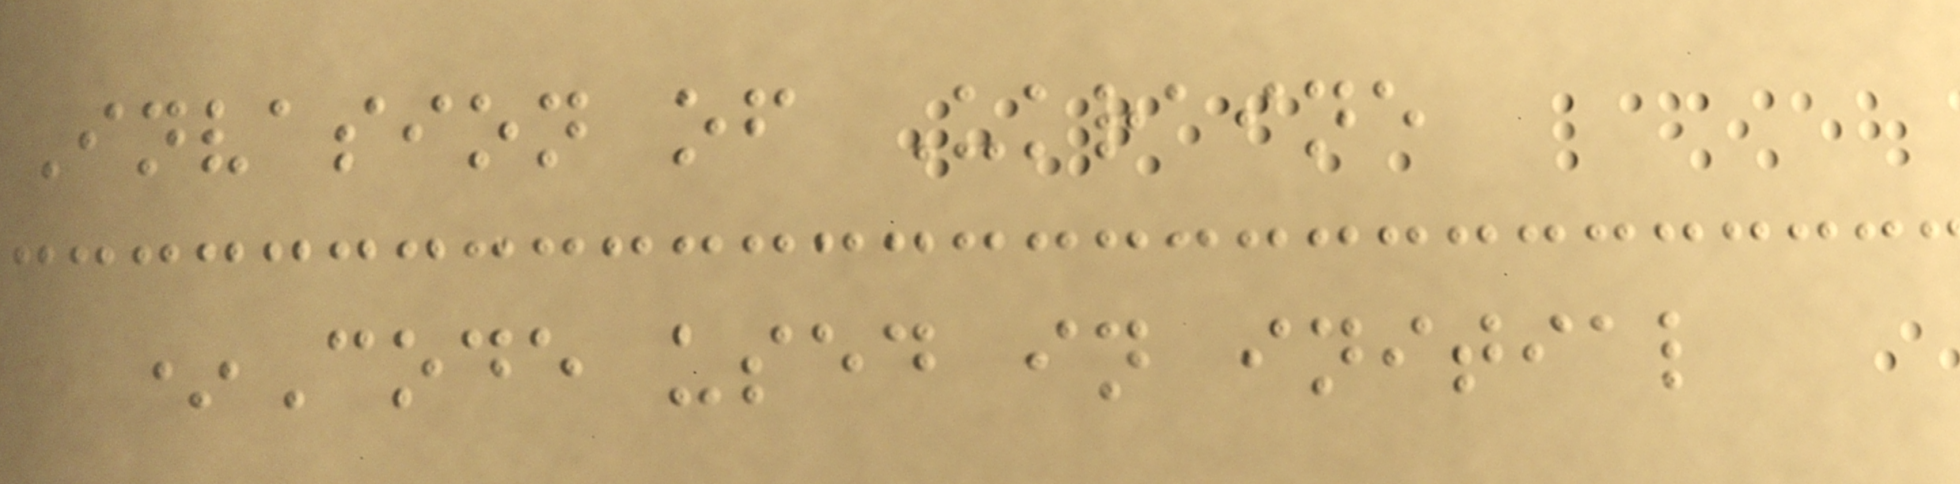Invasion of Ukraine
*Code used in initial
